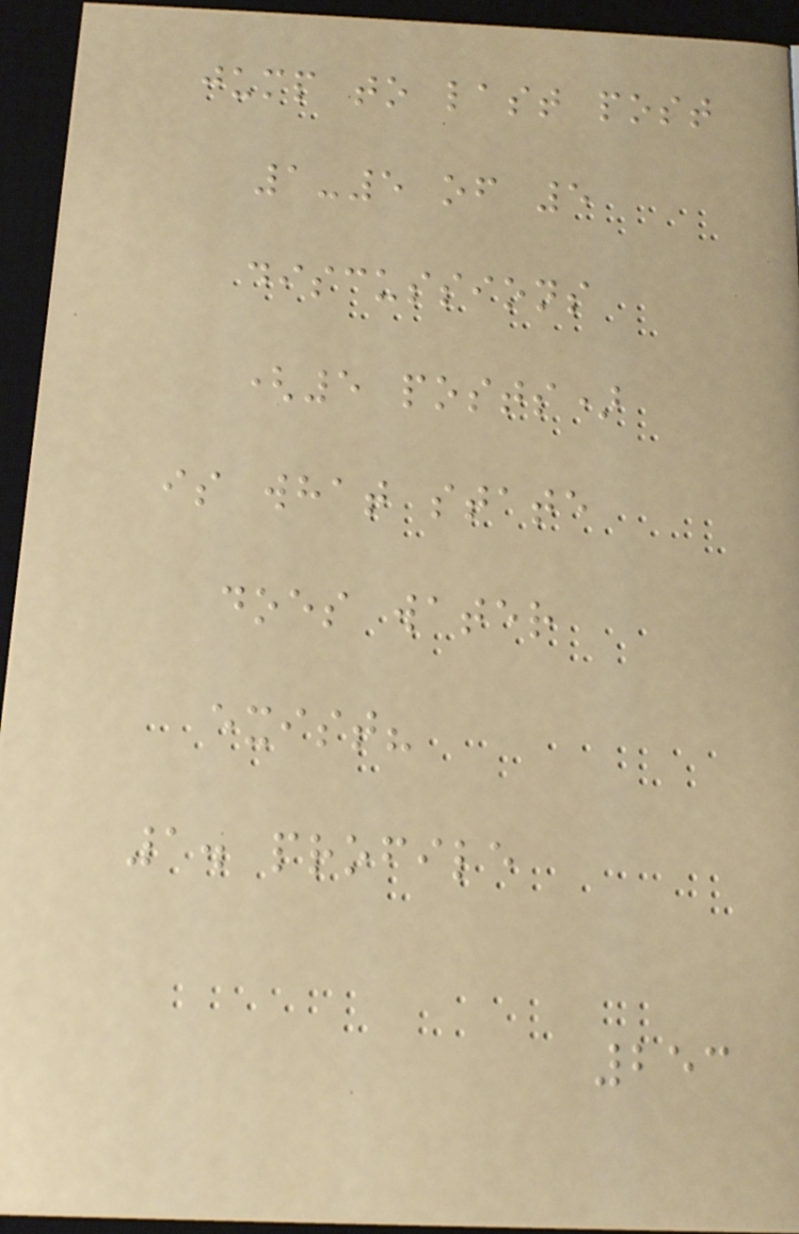jump to last post
1-5 of 5
discussions
(5 posts)
is what state
does water
exist?
1. profile
253
